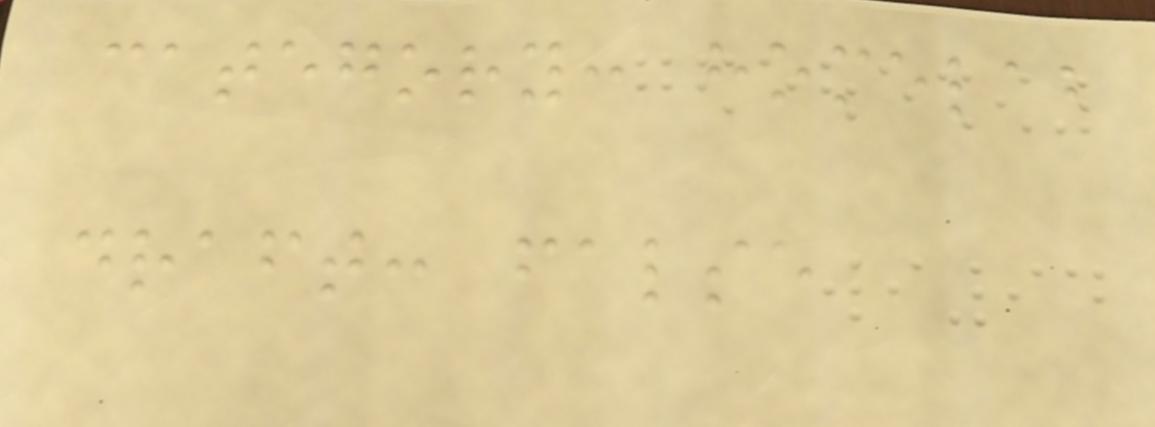category: homelab
draft: false
